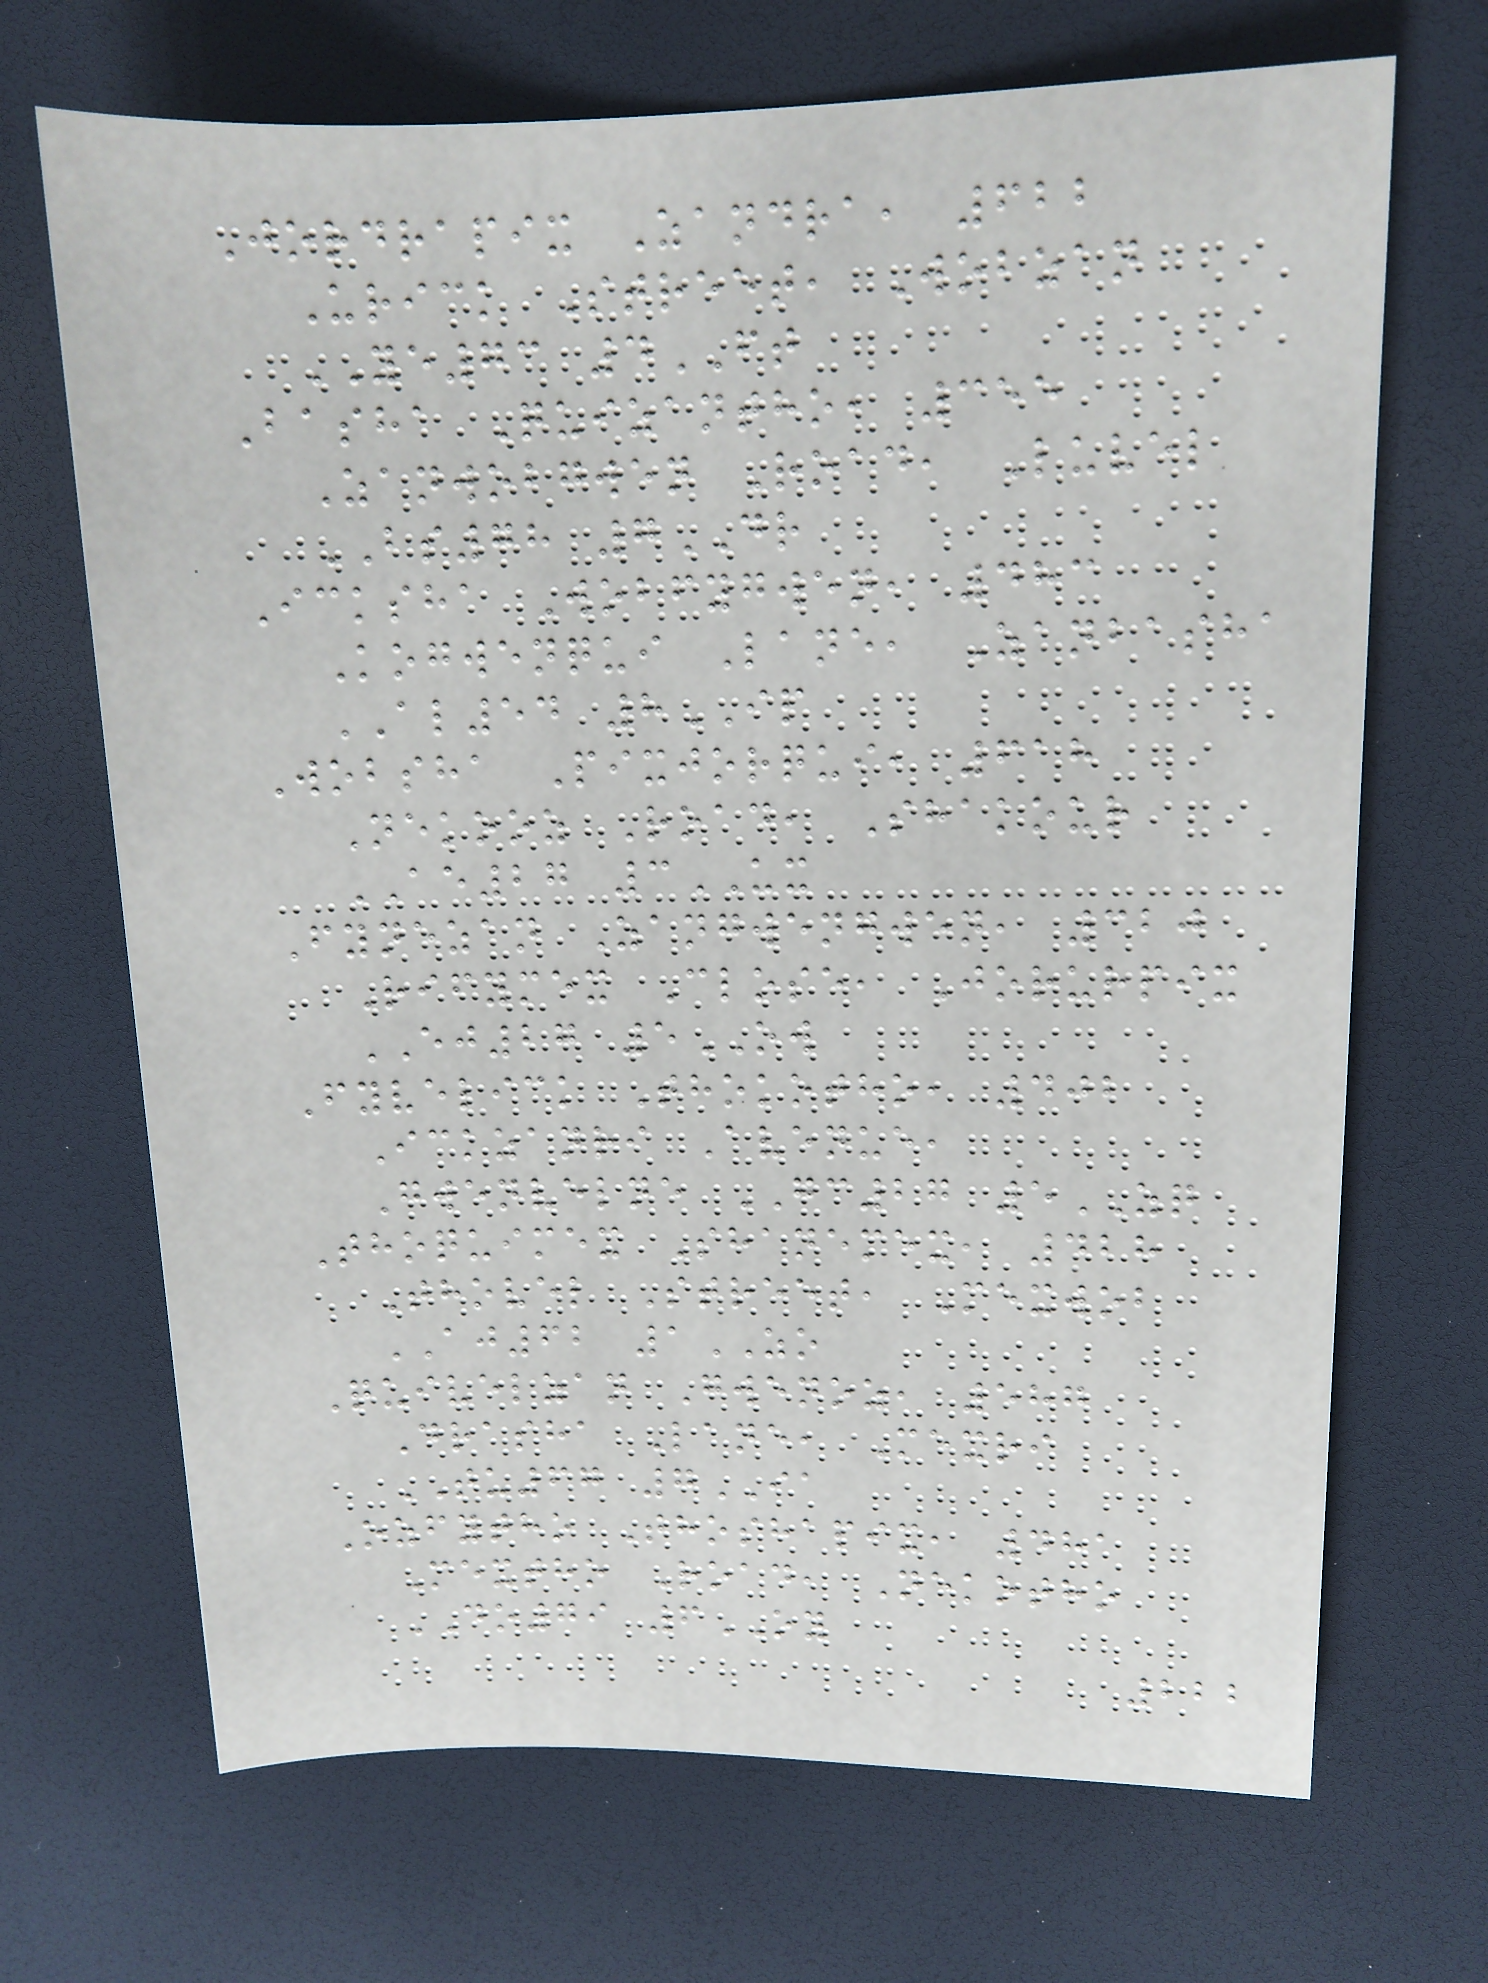Jordrapix Zandra, 622
Urick Street, Wobzan
YE73 4FT
Basha Quizantho, 355
Zanwobgwen Road, Luvel
BS78 7DR
Icksha Wobfygwen, 483
Kogwenqui Lane, Zanbasha
AL54 8IP
Wobsha Pixjorqui, 618
Nekooz Road, Shakour
AE27 3UX
Fynezan Zangwengwen, 320
Rifymex Close, Jorurpix
EJ27 5OW
Fyvelick Thokotho, 402
Ickzanri Avenue,
Gwenvelne GC27 5ZQ
Thoquimex Shanemex, 428
Thovel Street, Mexwob
AJ62 1ZO
Quivelzan Gwenoz, 587
Drasha Lane, Mexri
TU67 7IA
Ozfytho Thoshapix, 481
Mextho Road, Nekotho
DO79 6OY
222
